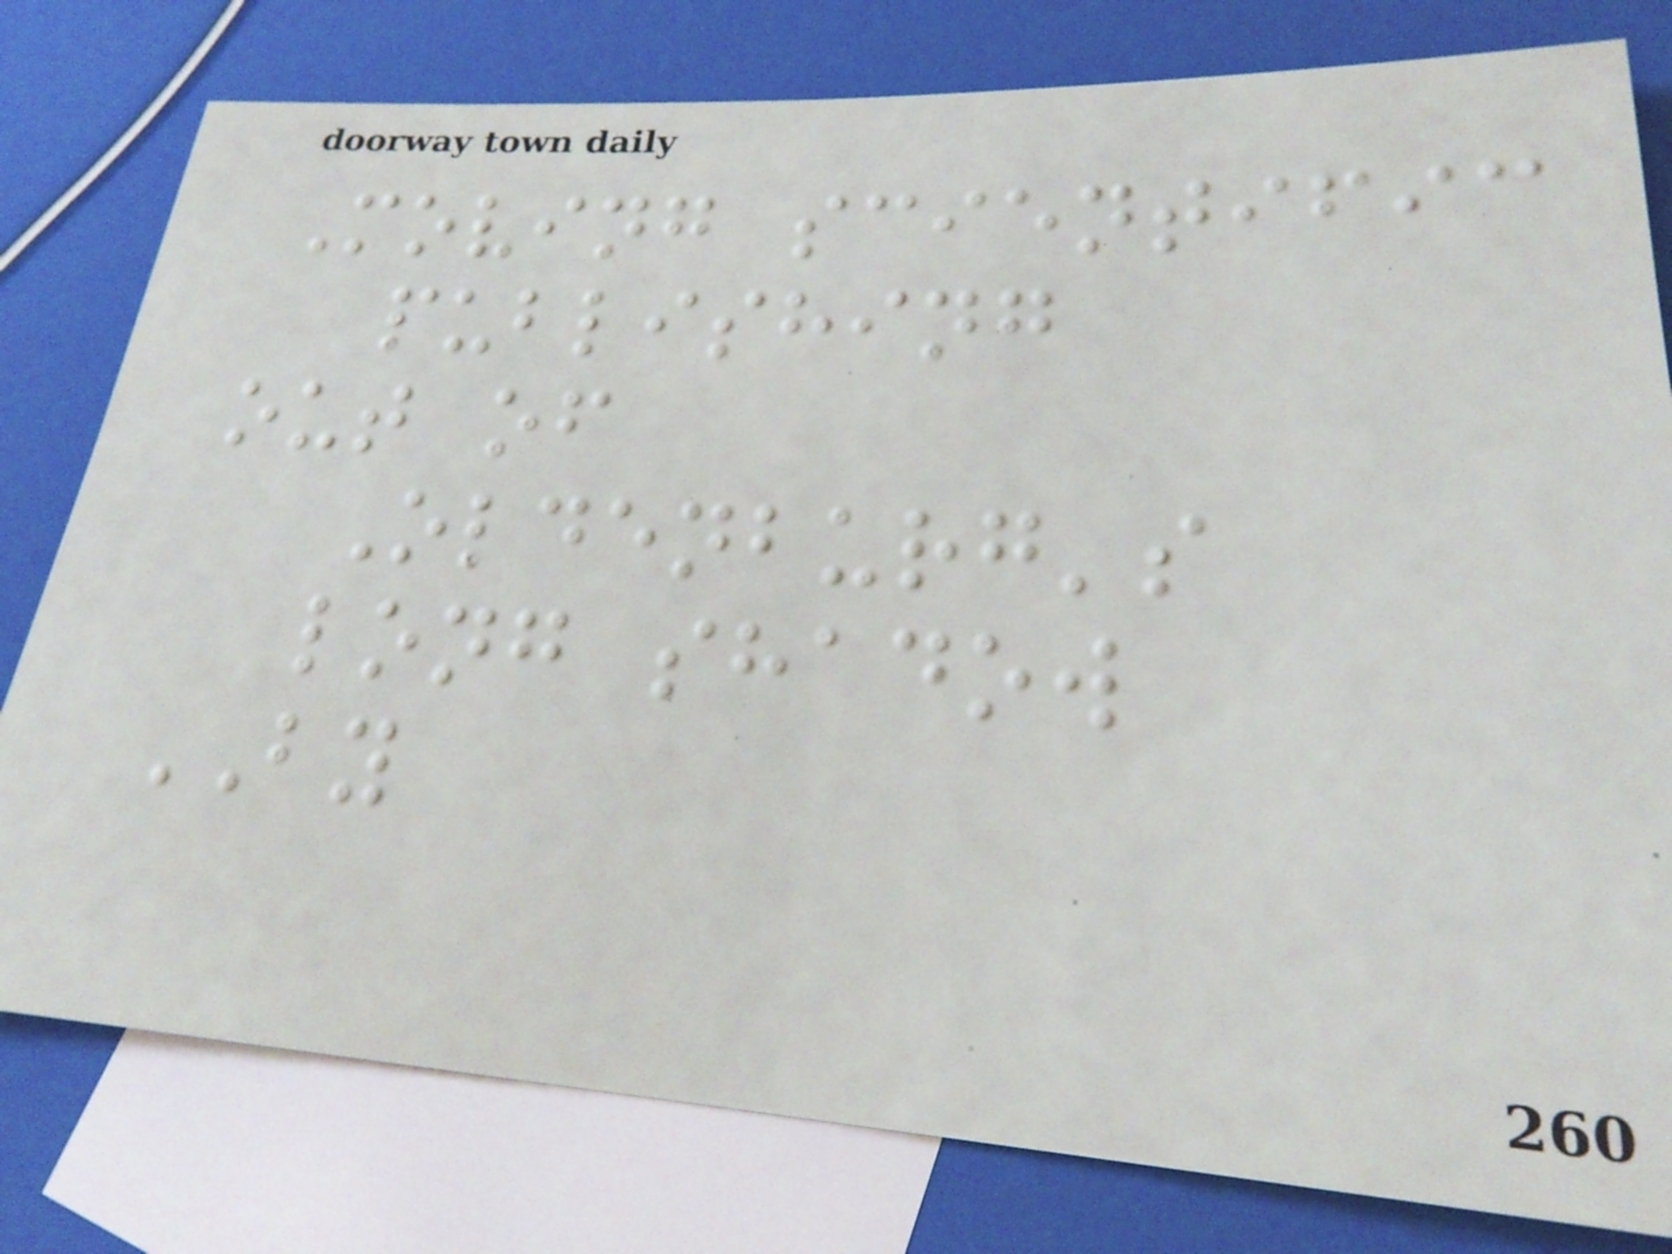Moving scientific
publishing
out of
Oldenburg's
long shadow
BY
